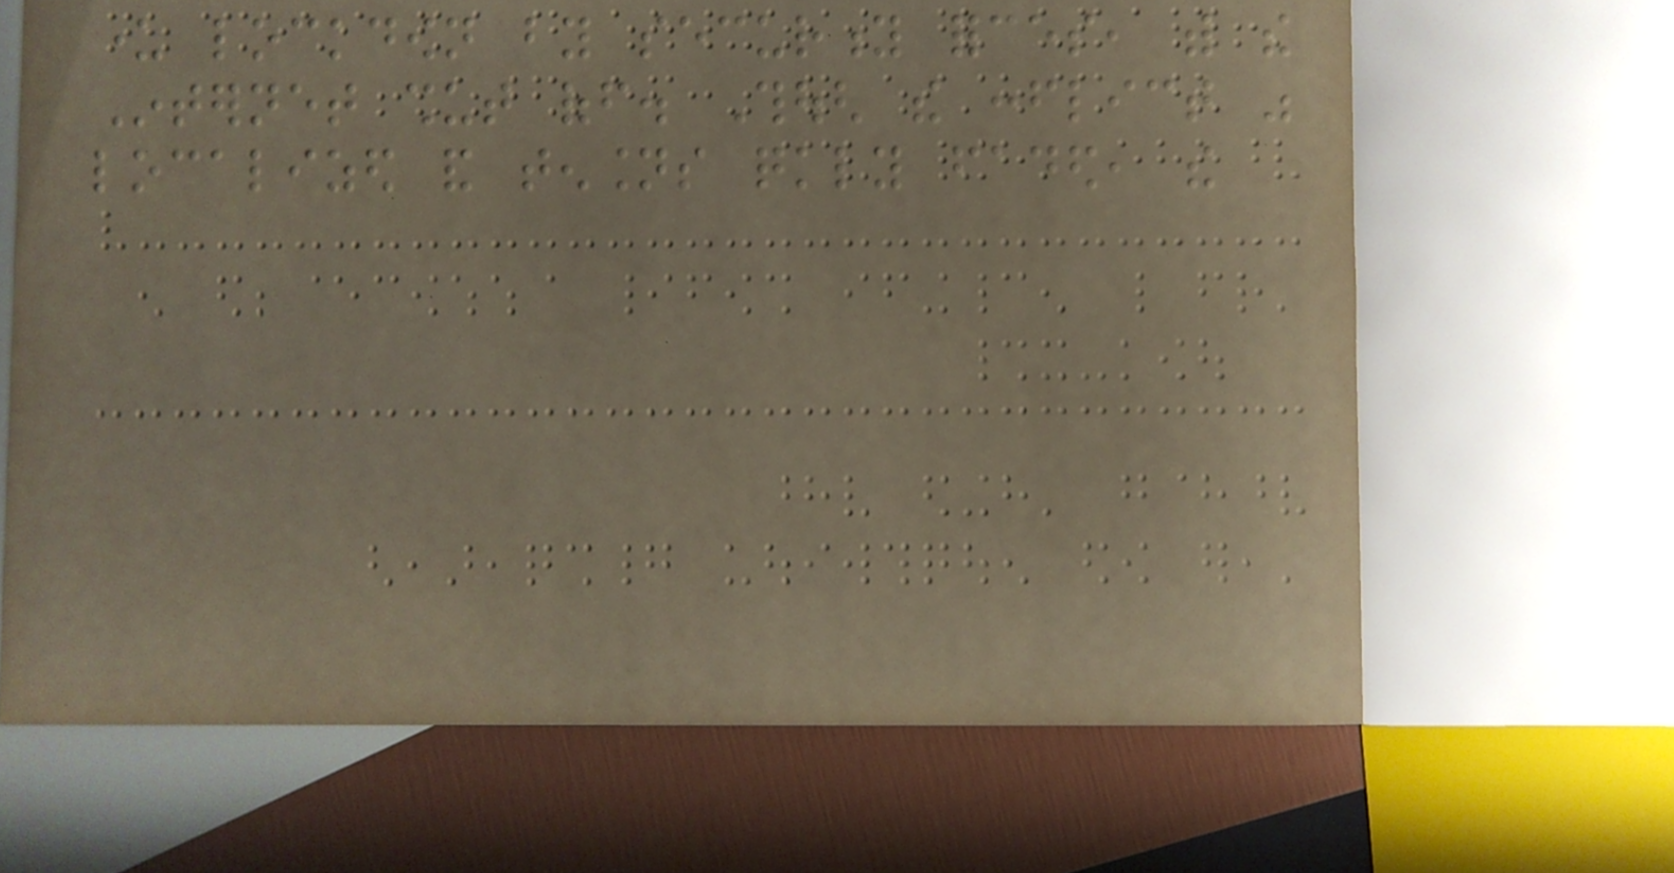under lockdown by security forces, with the
Internet shut off. Though the conflict was
localized and tensions quickly faded, the
